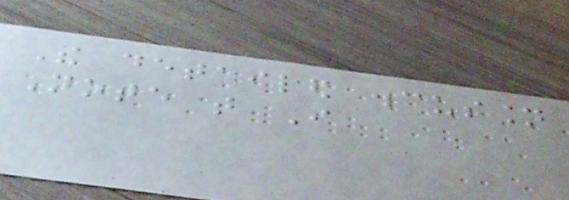The detailed discussion
Note that I
